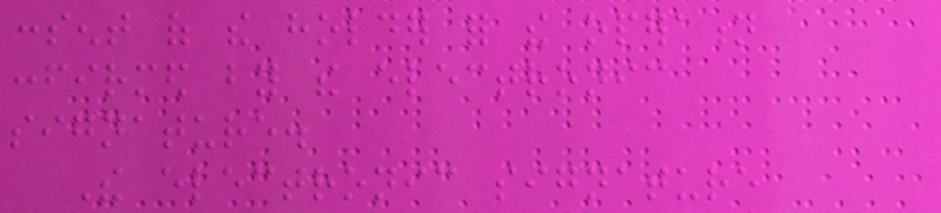consent of the holder for the operation
confirmed by the electronic
signature.
The electronic signature
